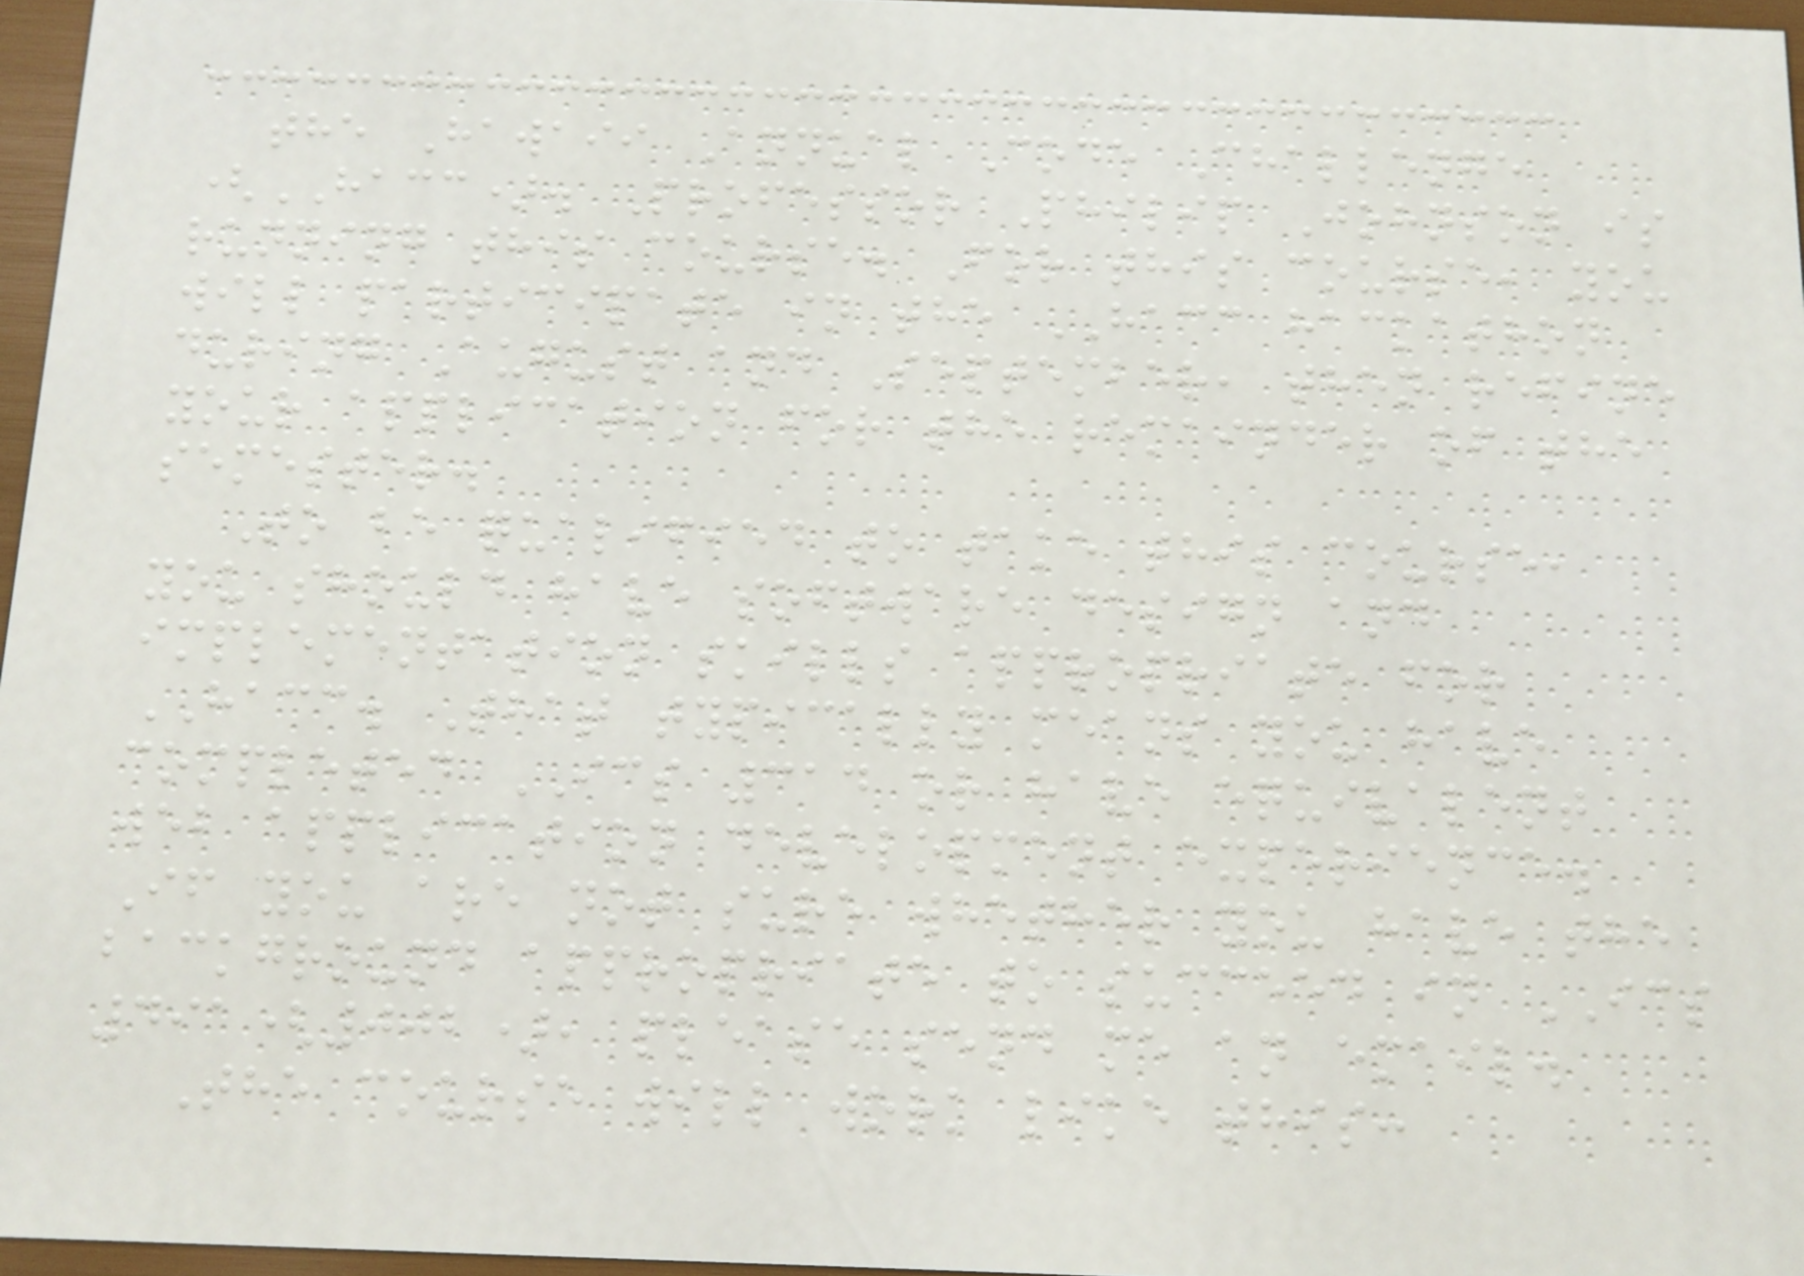the Hawaii Annual Code Challenge
(HACC). Professor Philip Johnson is
running this course. For this course, you
will participate in the HACC hackathon
during August and September, then refine
your application for the remainder of the
semester.
To be qualified to take this course,
you should have software design and
implementation skills appropriate for
HACC. That typically means you have
completed ICS 314 or have equivalent
web application development experience.
If you are not sure whether you have the
background appropriate to succeed in ICS
491(002), please send me an email.
The course will work like this:
